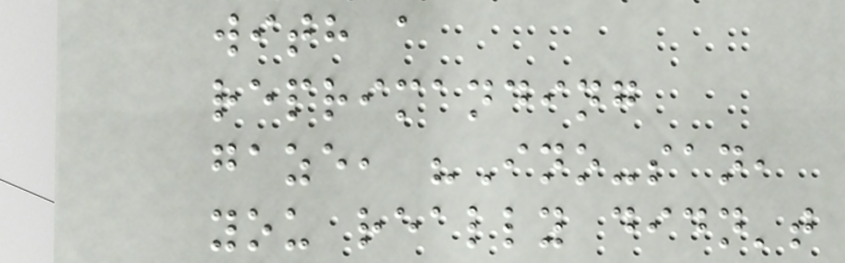with a
reprimanding
gaze, "Ino-san,
you really didn't
